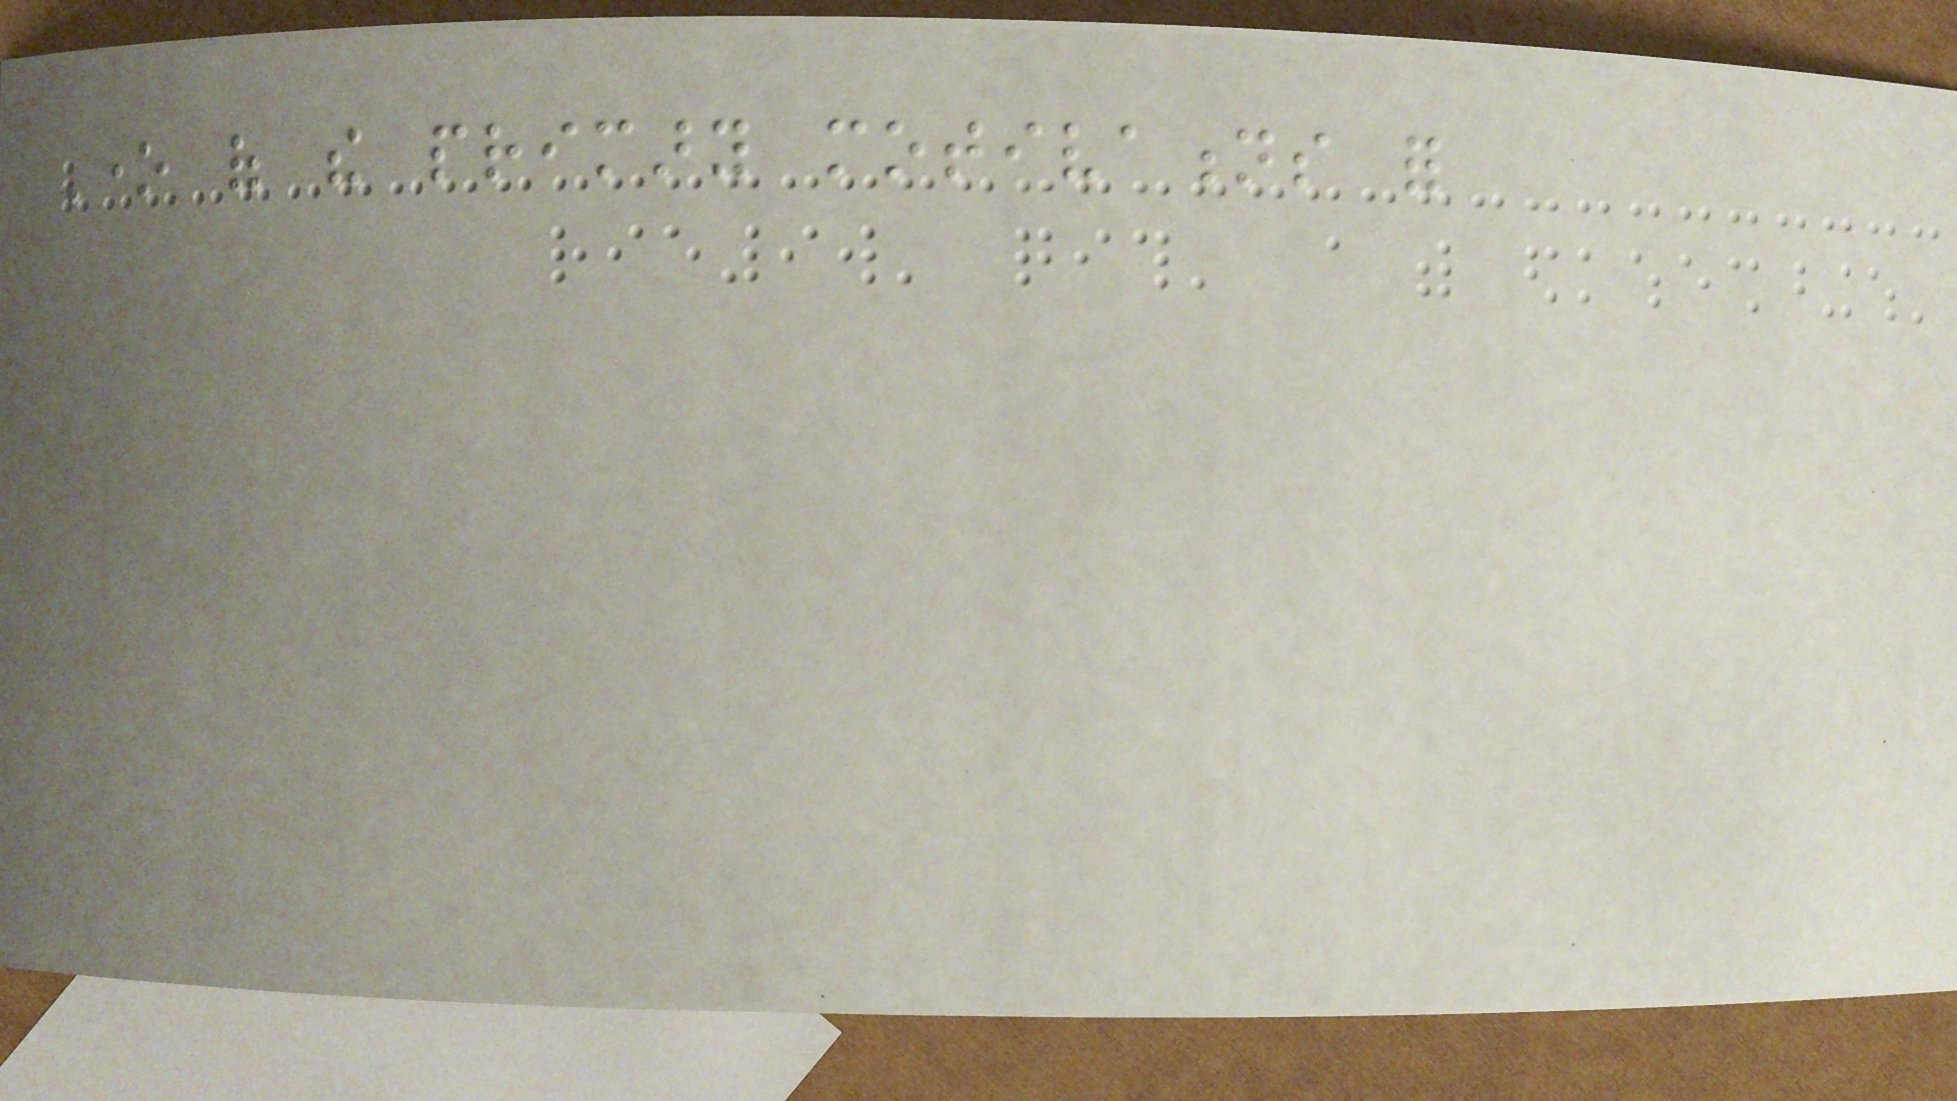One of the primary motivations for
